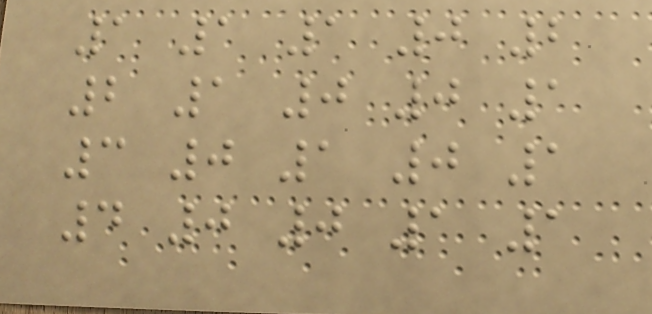1 1 1 0 2
2 1 0 0 1
3 0 1 0 1
4 0 0 1 1
